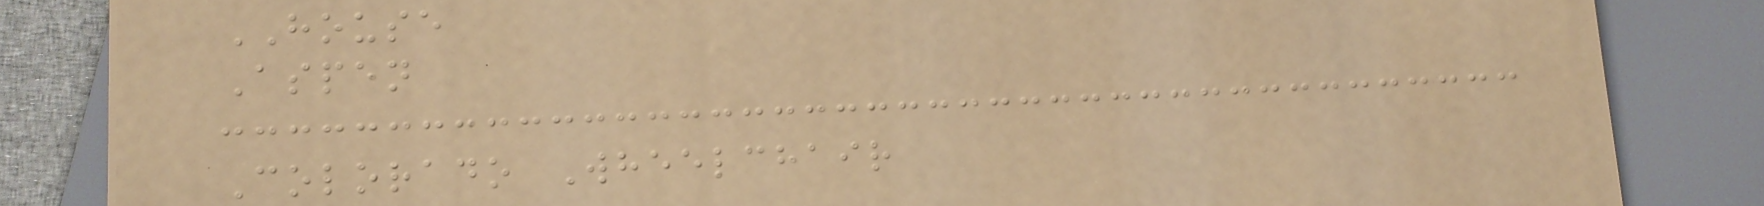HOUSE
Aspen
Colorado Wheelchair
